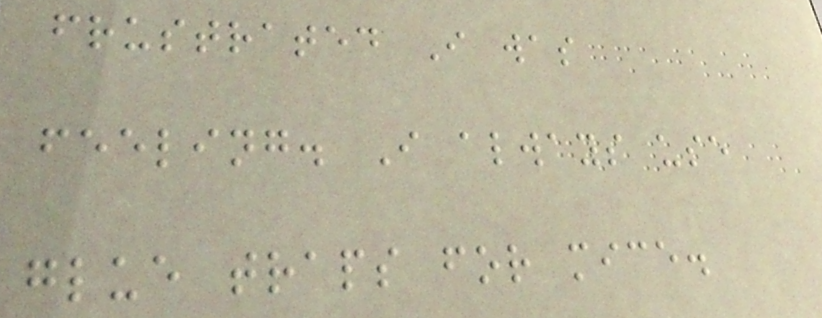frustrated I was
feeling. I always use
glue traps for mice.
